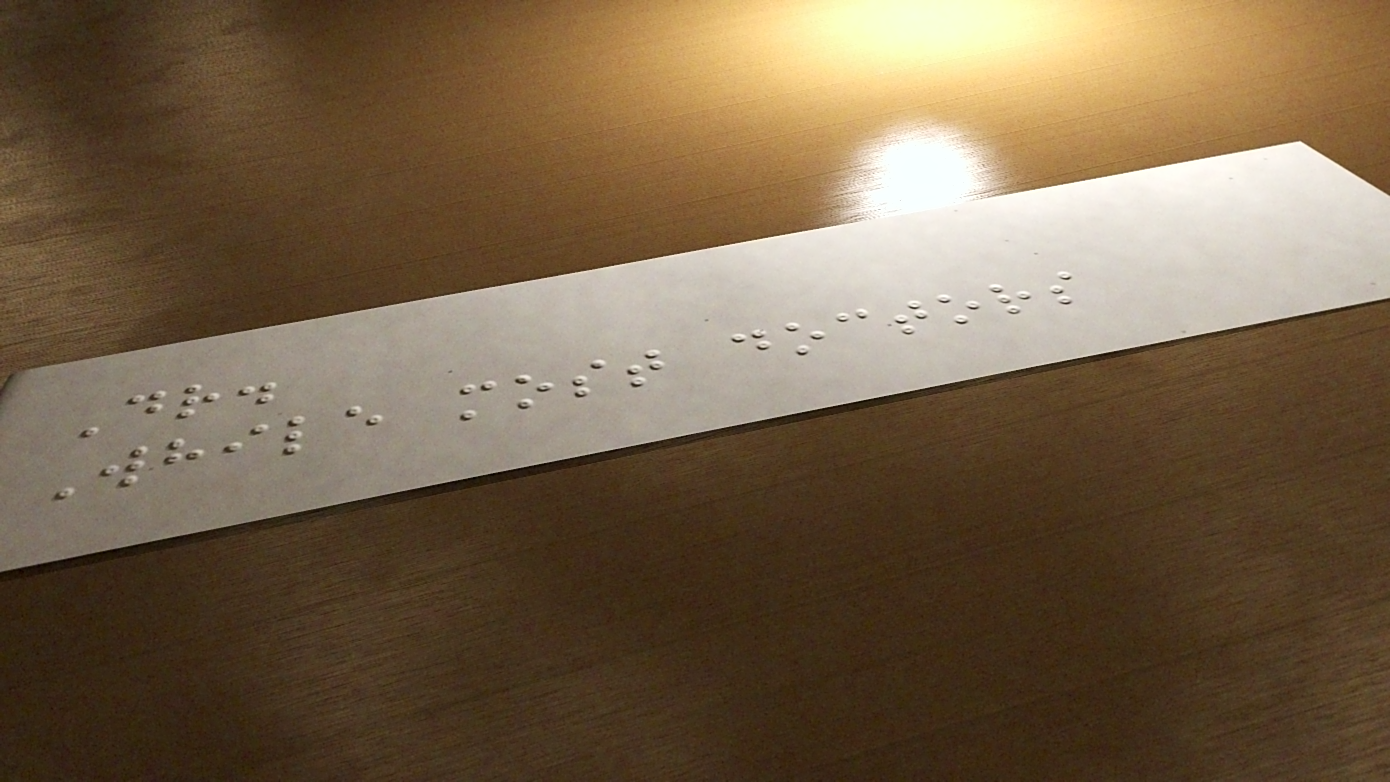Dr.
While most doctors
